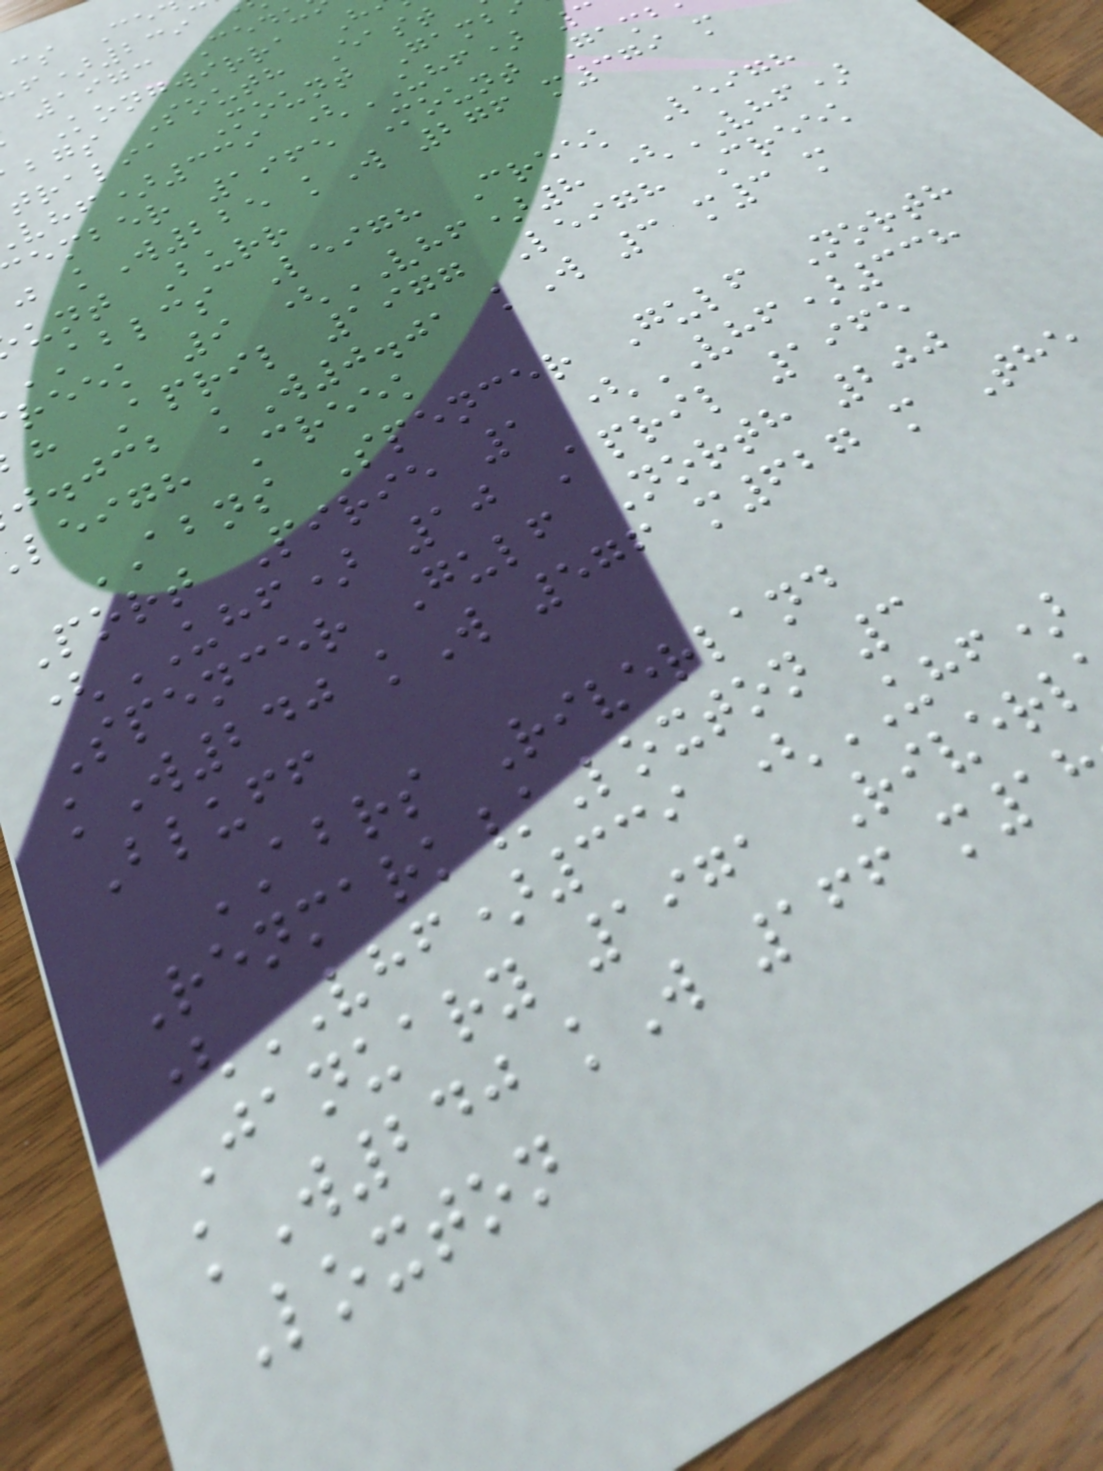f)239
1973 Cedu
Kongwirra H
bgs South East
tralia Mount Gamb
vhf)339 (UHF)
ember 1965 Mount Gamb
j kW225 kW 276 m379 m
unt Burr
ABLCS Leigh Creek Leigh
reek 9 (VHF)8 (VHF)
h April 1977 Leigh Creek
j.jcb kW0.01 kW 3 m3 m
leigh Creek
ABNS Spencer Gulf North
Port Pirie 1 (VHF)338
(UHF) 10 April 1965
Spencer Gulf North 200
kW240 kW 576 m627 m The
Bluff
ABRS Riverland
Renmark/Loxton 3
(VHF)339 (UHF)
January 1971 Riverl
kW240 kW 166 m1
Loxton
